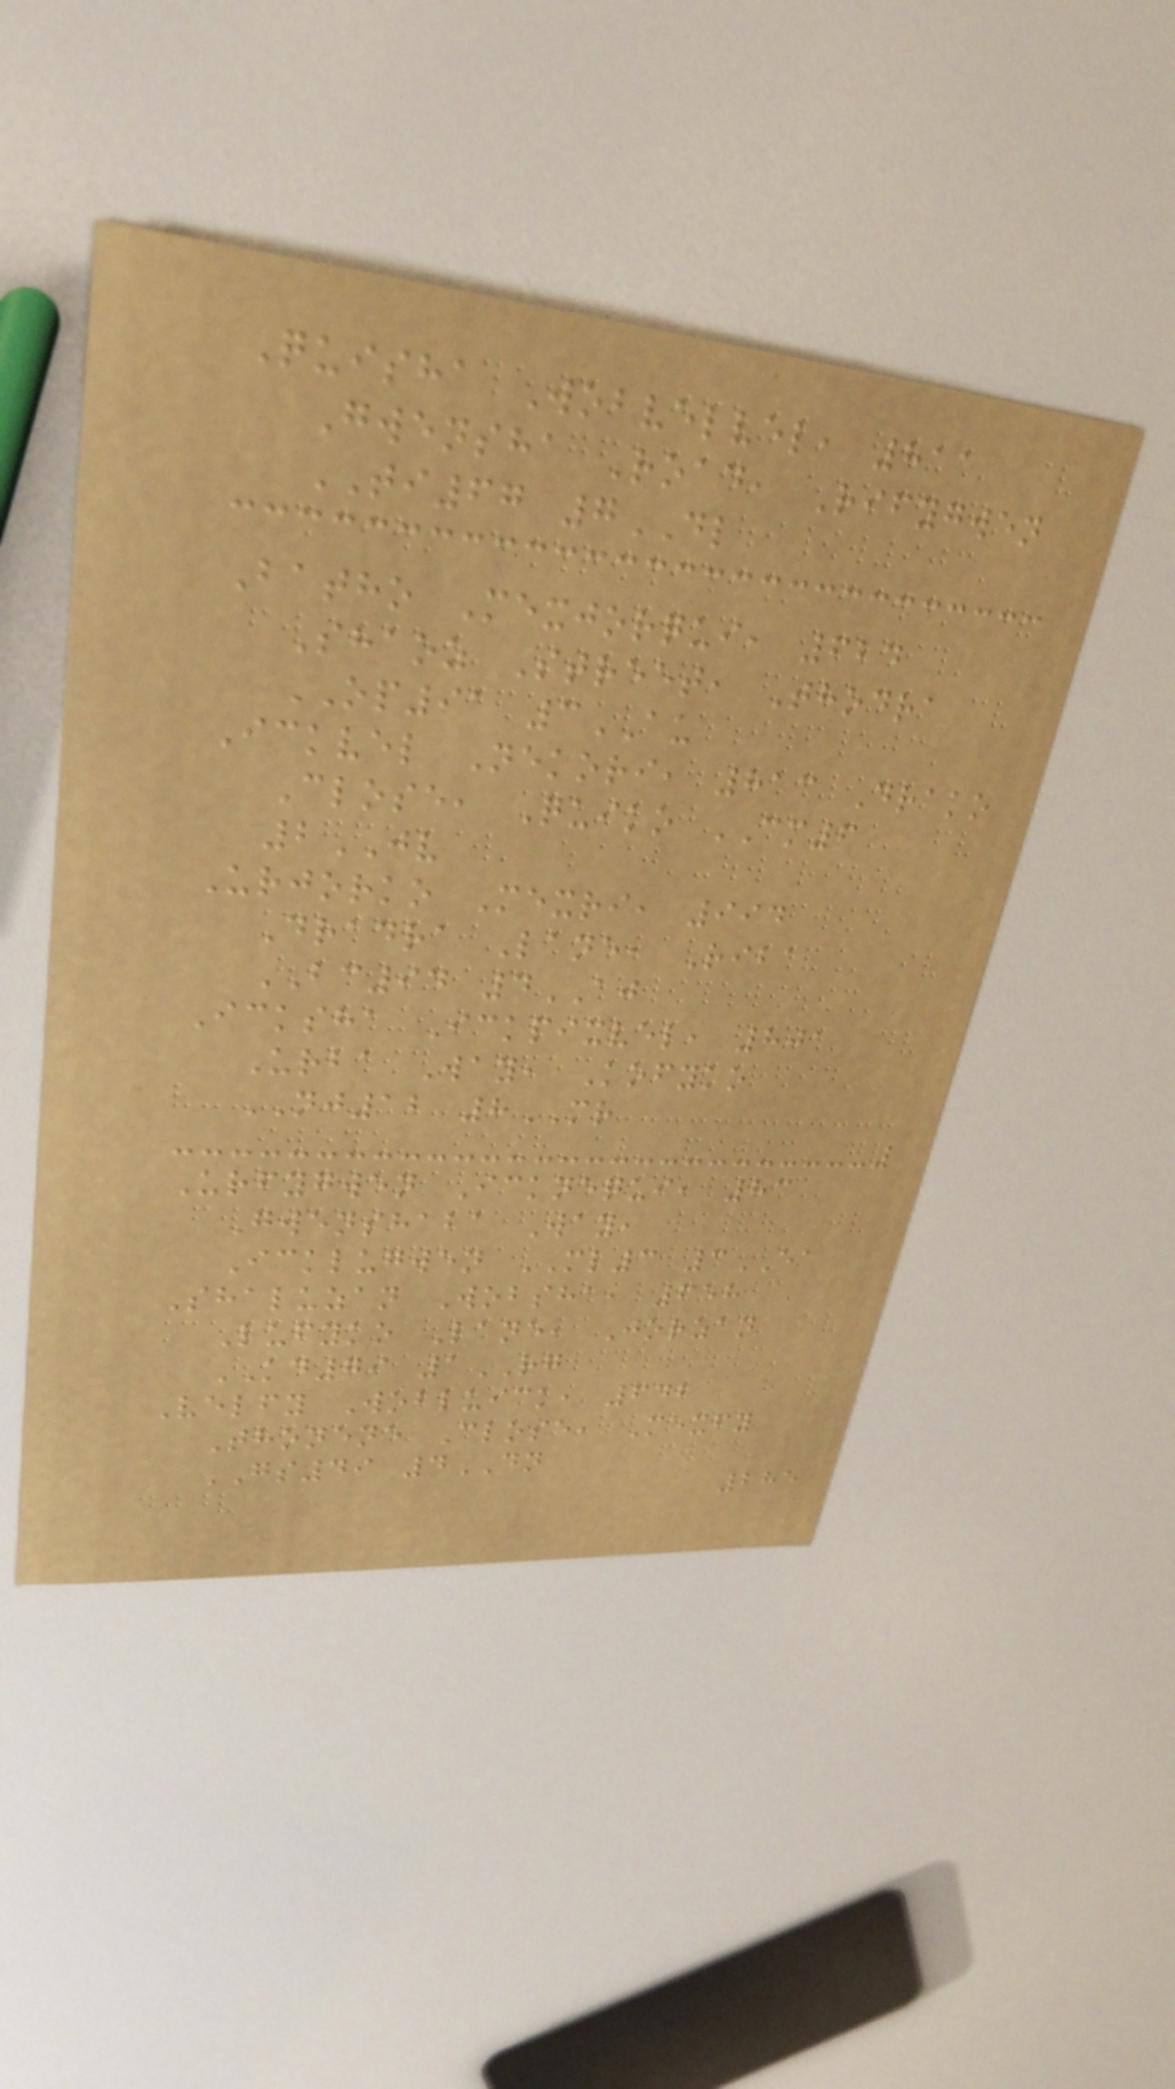Quisha Wobvelvel, 811
Gwensha Road, Rifygwen
TI67 7DL
Batho Mexjorqui, 624
Shaoz Street, Thodra
OP91 3AU
Ickvel Nekori, 813 Drako
Close, Quiko CM6
2JV
Urjorko Mexri, 994
Dradra Lane, Riba
BC94 4AJ
Icksha Ickpixvel, 801
Urba Way, Kofyko
NJ12 8MR
Urfygwen Icknequi, 83
Gwenshaba Way,
Icklugwen ML3 3EA
Shaluzan Wobsha, 658
Lufyko Lane, Jorzan
KD79 1RG
Velfy Wobluick, 642
Thonene Close, Mexfy
GS49 4DN
285
